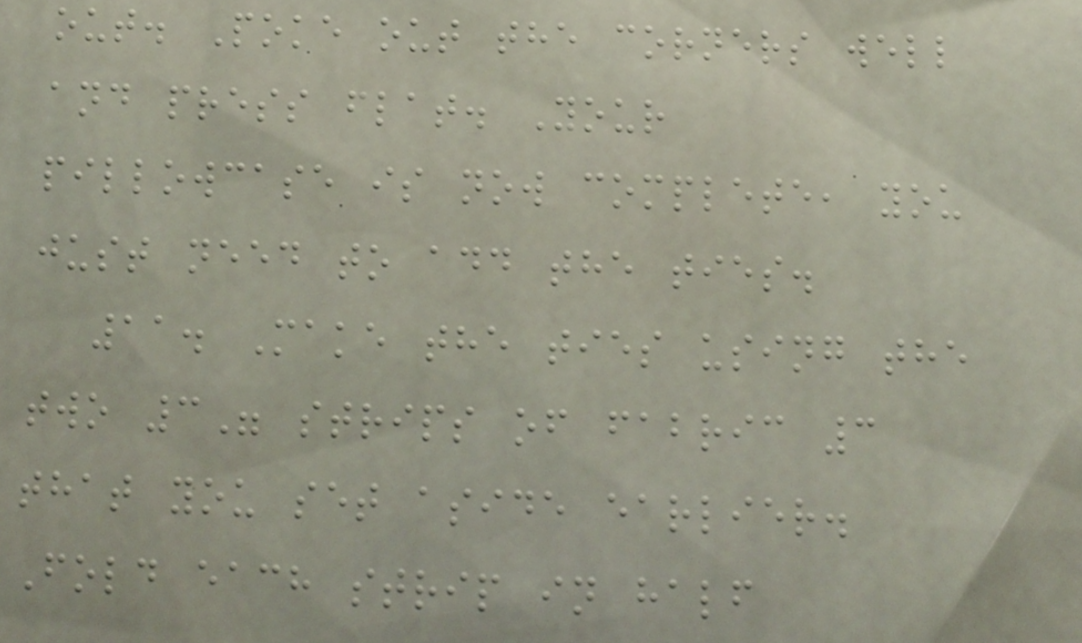out. Poke out the corners well
and press flat. Your
pillowcase is now complete, you
just need to add the ties.
11. Make the ties using the
two 3" strips of fabric 3
that you set aside earlier.
Fold each strip in half
